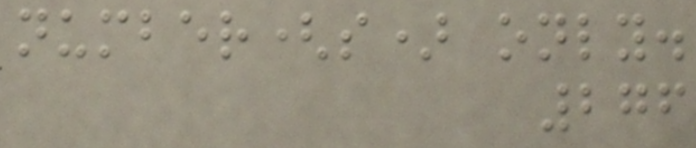number(s) only.
276
